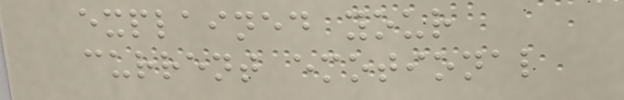explained your
current emotional
